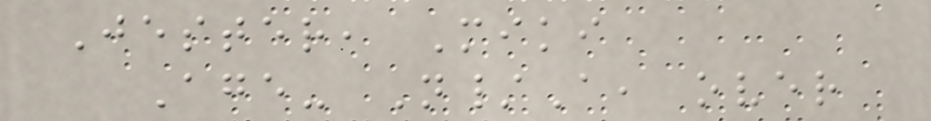Jester, Miki
Age- N/A, over
